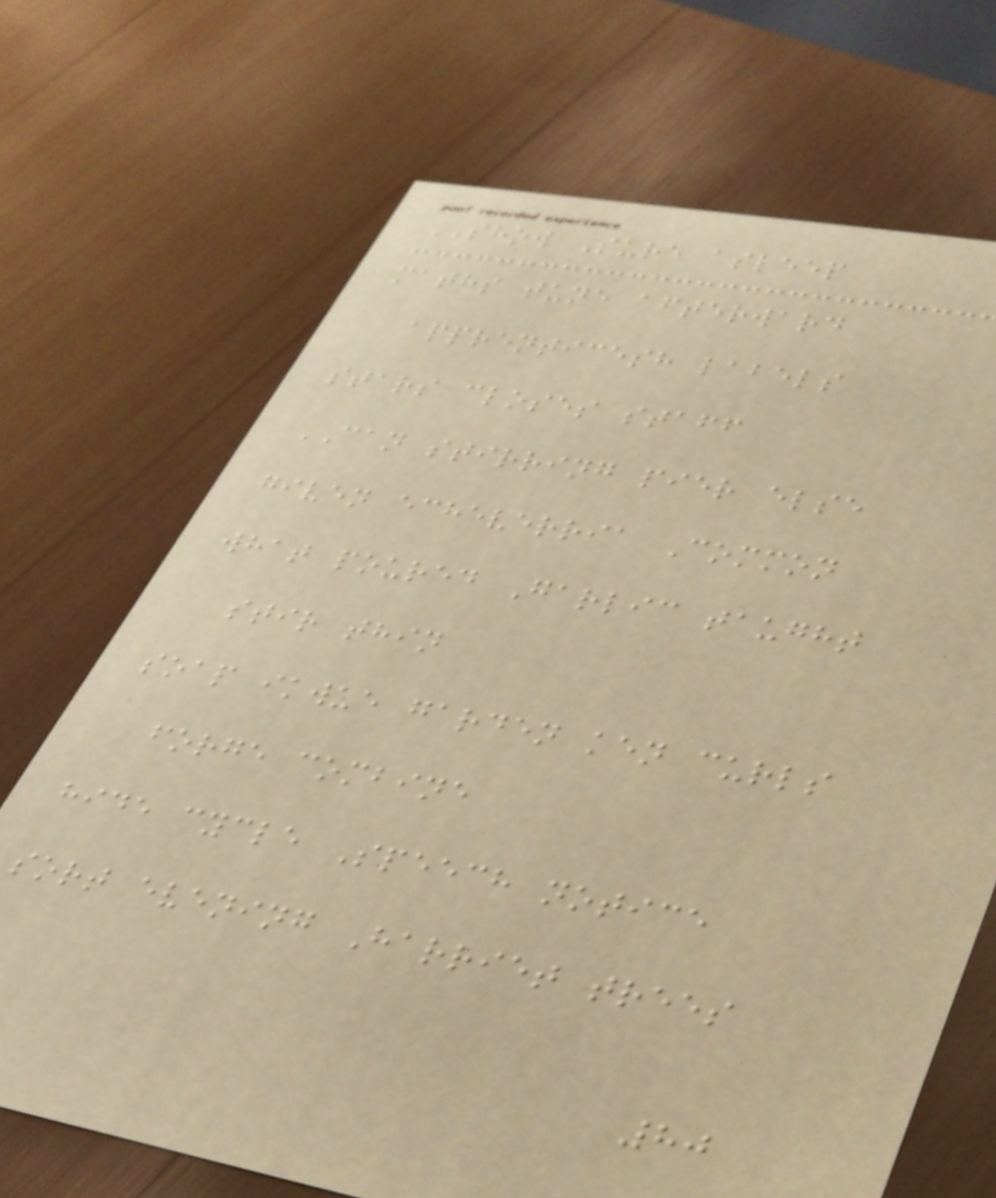SHOW Sure asleep
maths tune afterward
apprenticesh labels
stars closes staff
CAN stirring pier else
given echeverria Common
what poured Garlic taught
stir thin
soap ikwue garden ken curls
forge combine
hide cycle Speech notice
sort evening Harriet trees
80
